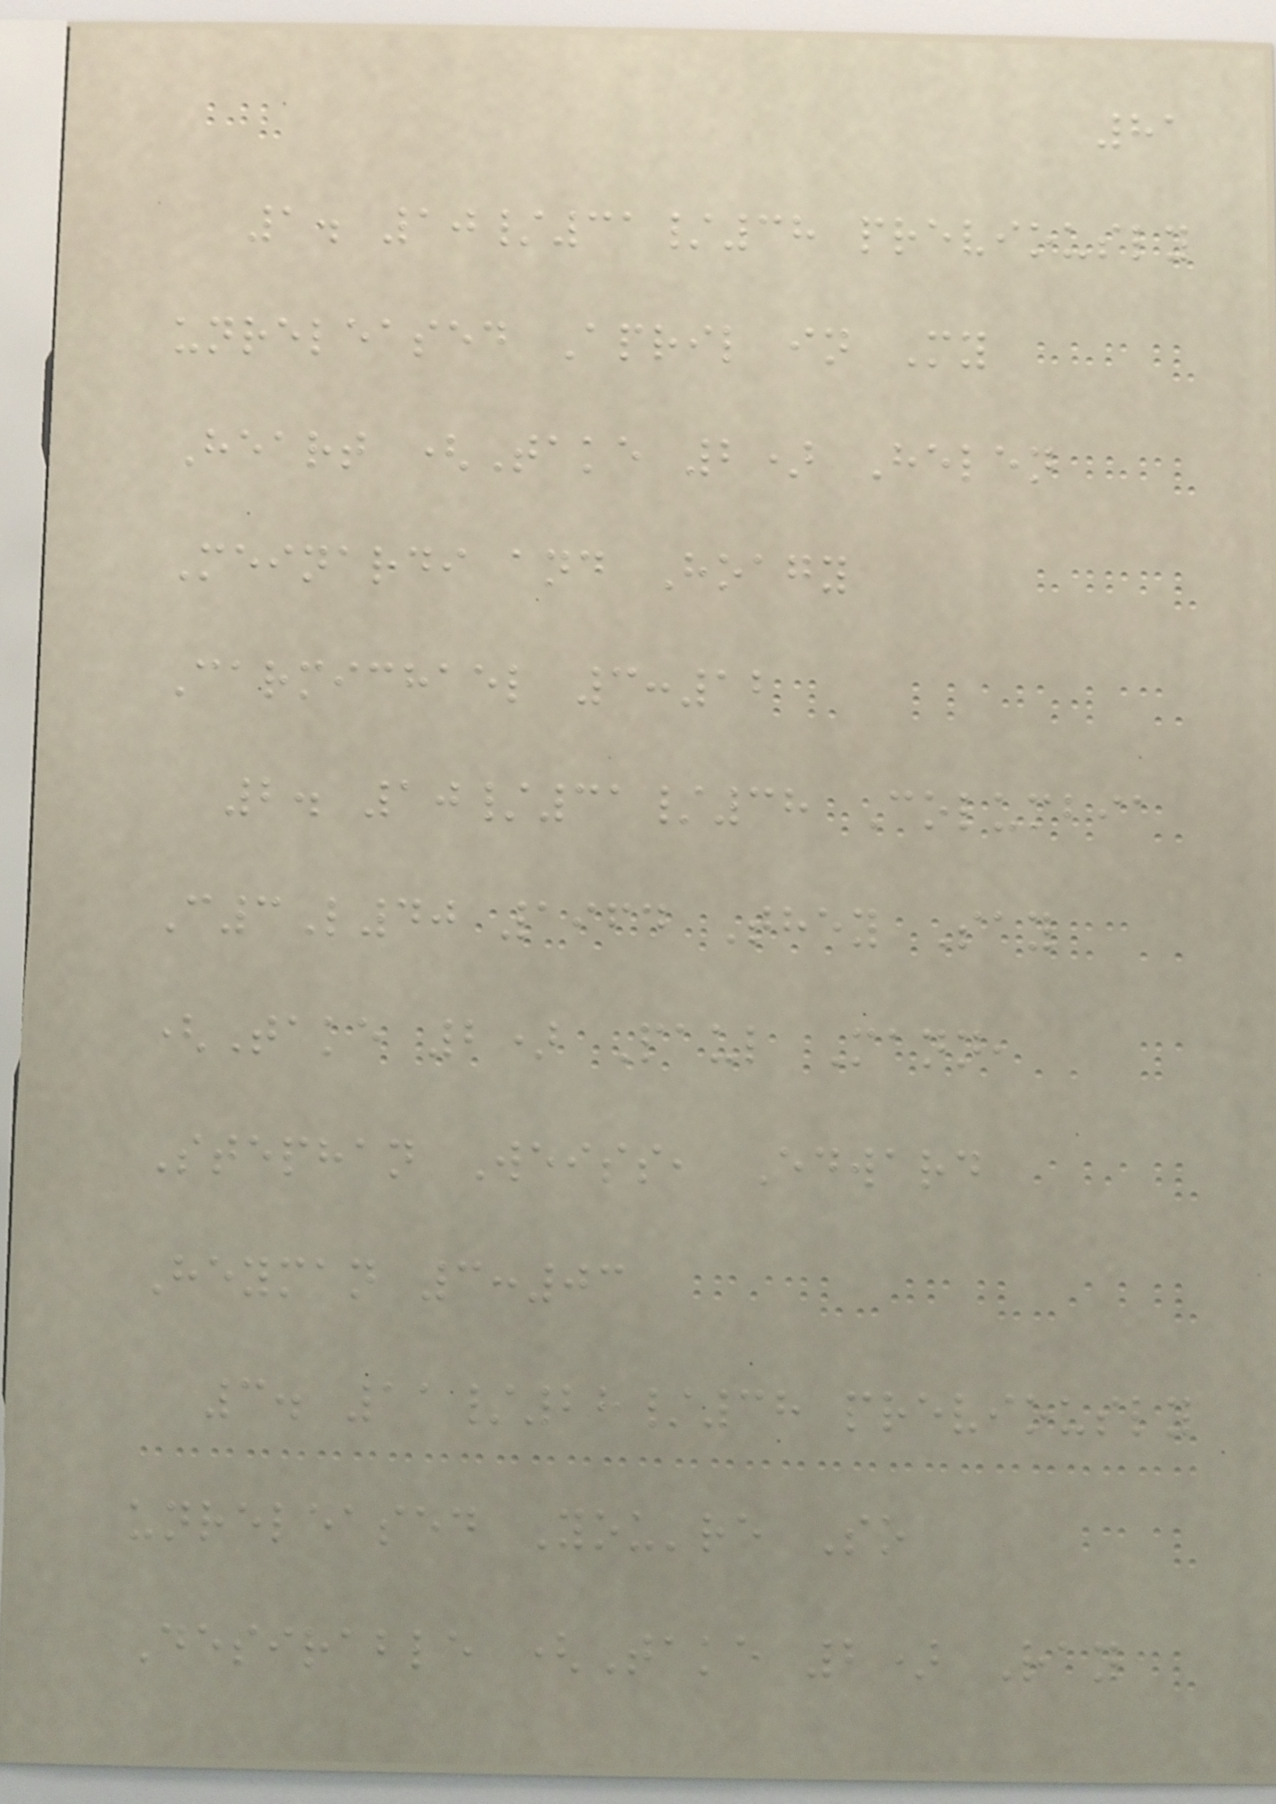81
1. 10/31/38 previously
unreleased April in My
Heart (Take 2) Helen
Meinardi and Hoagy
Carmichael 3:12
2. 10/31/38 Columbia
C3L40 1964 They Say
(Take 2) Paul Mann,
Stephan Weiss, Edward
Heyman 3:03
3. 11/28/38 previously
unreleased You're So
Desirable (Take 2) Ray
